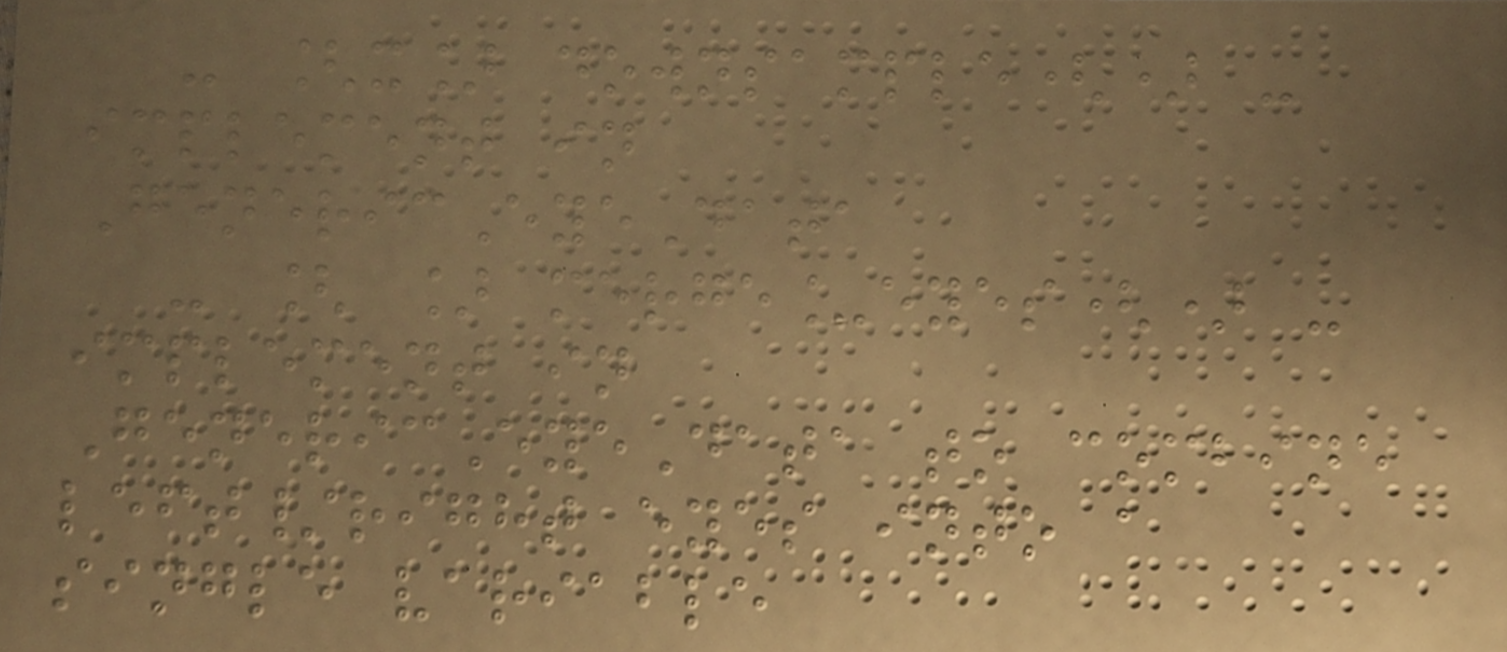- [x] downsample() -
implement in
GenericEyeData
- [ ] merge_eyes() -
implement in
GenericEyeData to combine
left/right eyes into a
single variable
